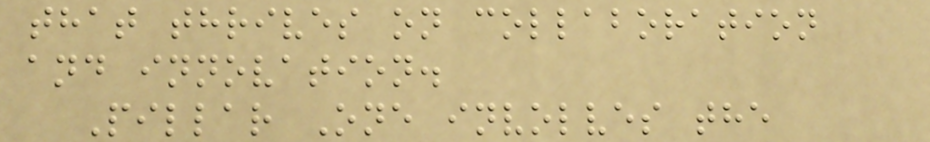that thrives on collaboration
and innovation.
Pillar One involves the
